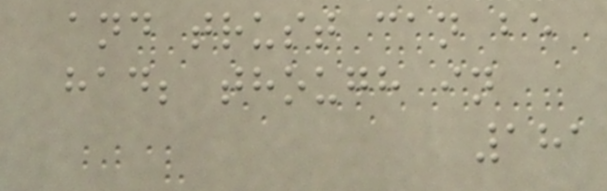and trust can be
had; though in
181
